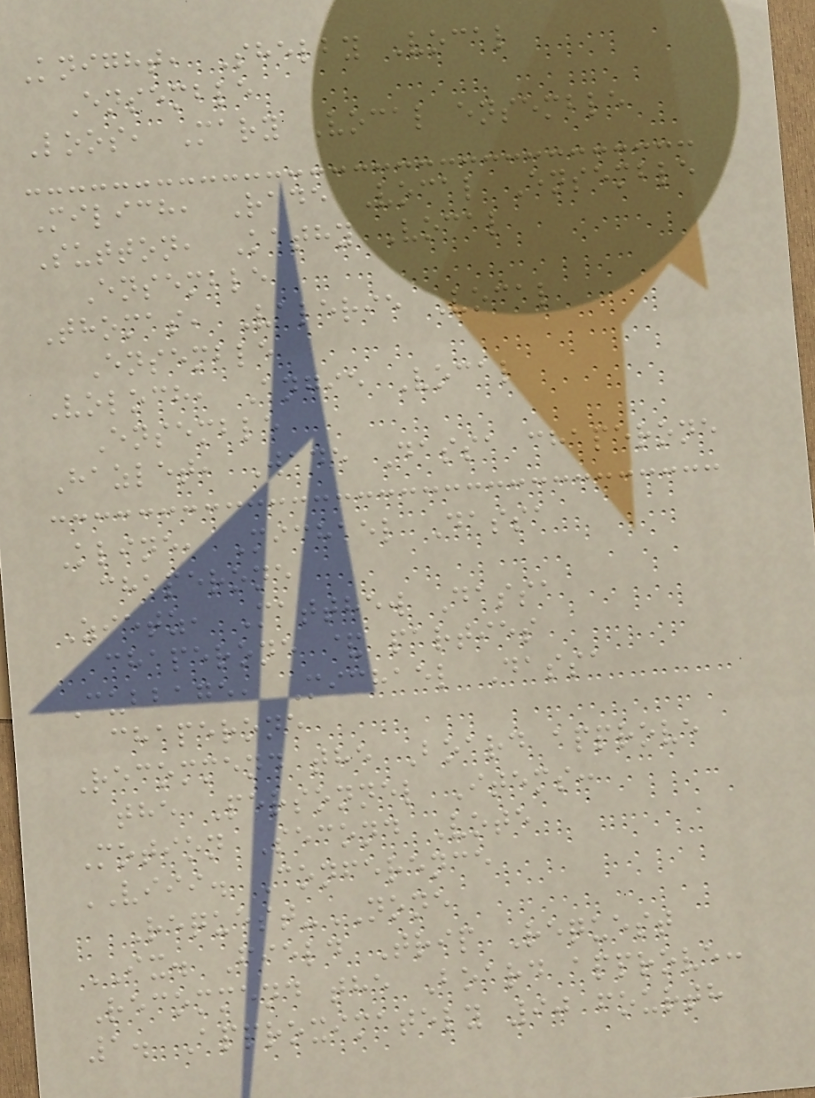Knight, Shelby Vocal
Ensemble
Loos, Mary Vocal ensemble
Milich, Rade Vocal Ensemble
Sutton, Kathy Vocal
Ensemble
Thomas, Valerie Vocal
Ensemble
Voloch, Angie Vocal
Ensemble
Hazlet, Wade Dassa chaperone
Kline, Michael Dassa
chaperone
Zietz, Matthew Dassa
chaperone & parties
Cubbage, Michael Dassa
chaperone
Recommend the Board approve
the Personnel Items:
Motion Second Vote
VIII. Conference
Request-NONE
IX. Field Trip Request
Recommend the Board approve:
1. Approximately 90 fourth
